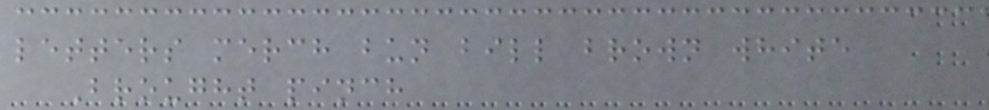letters merch bun bill brown white
Brought pinch
